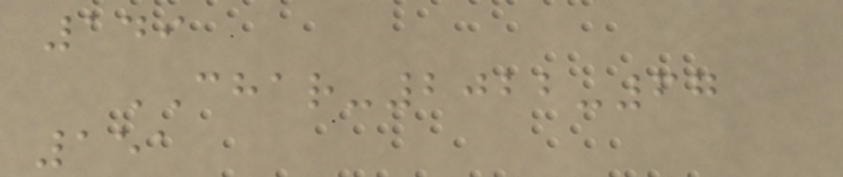149
CHAR-2022-67
151
